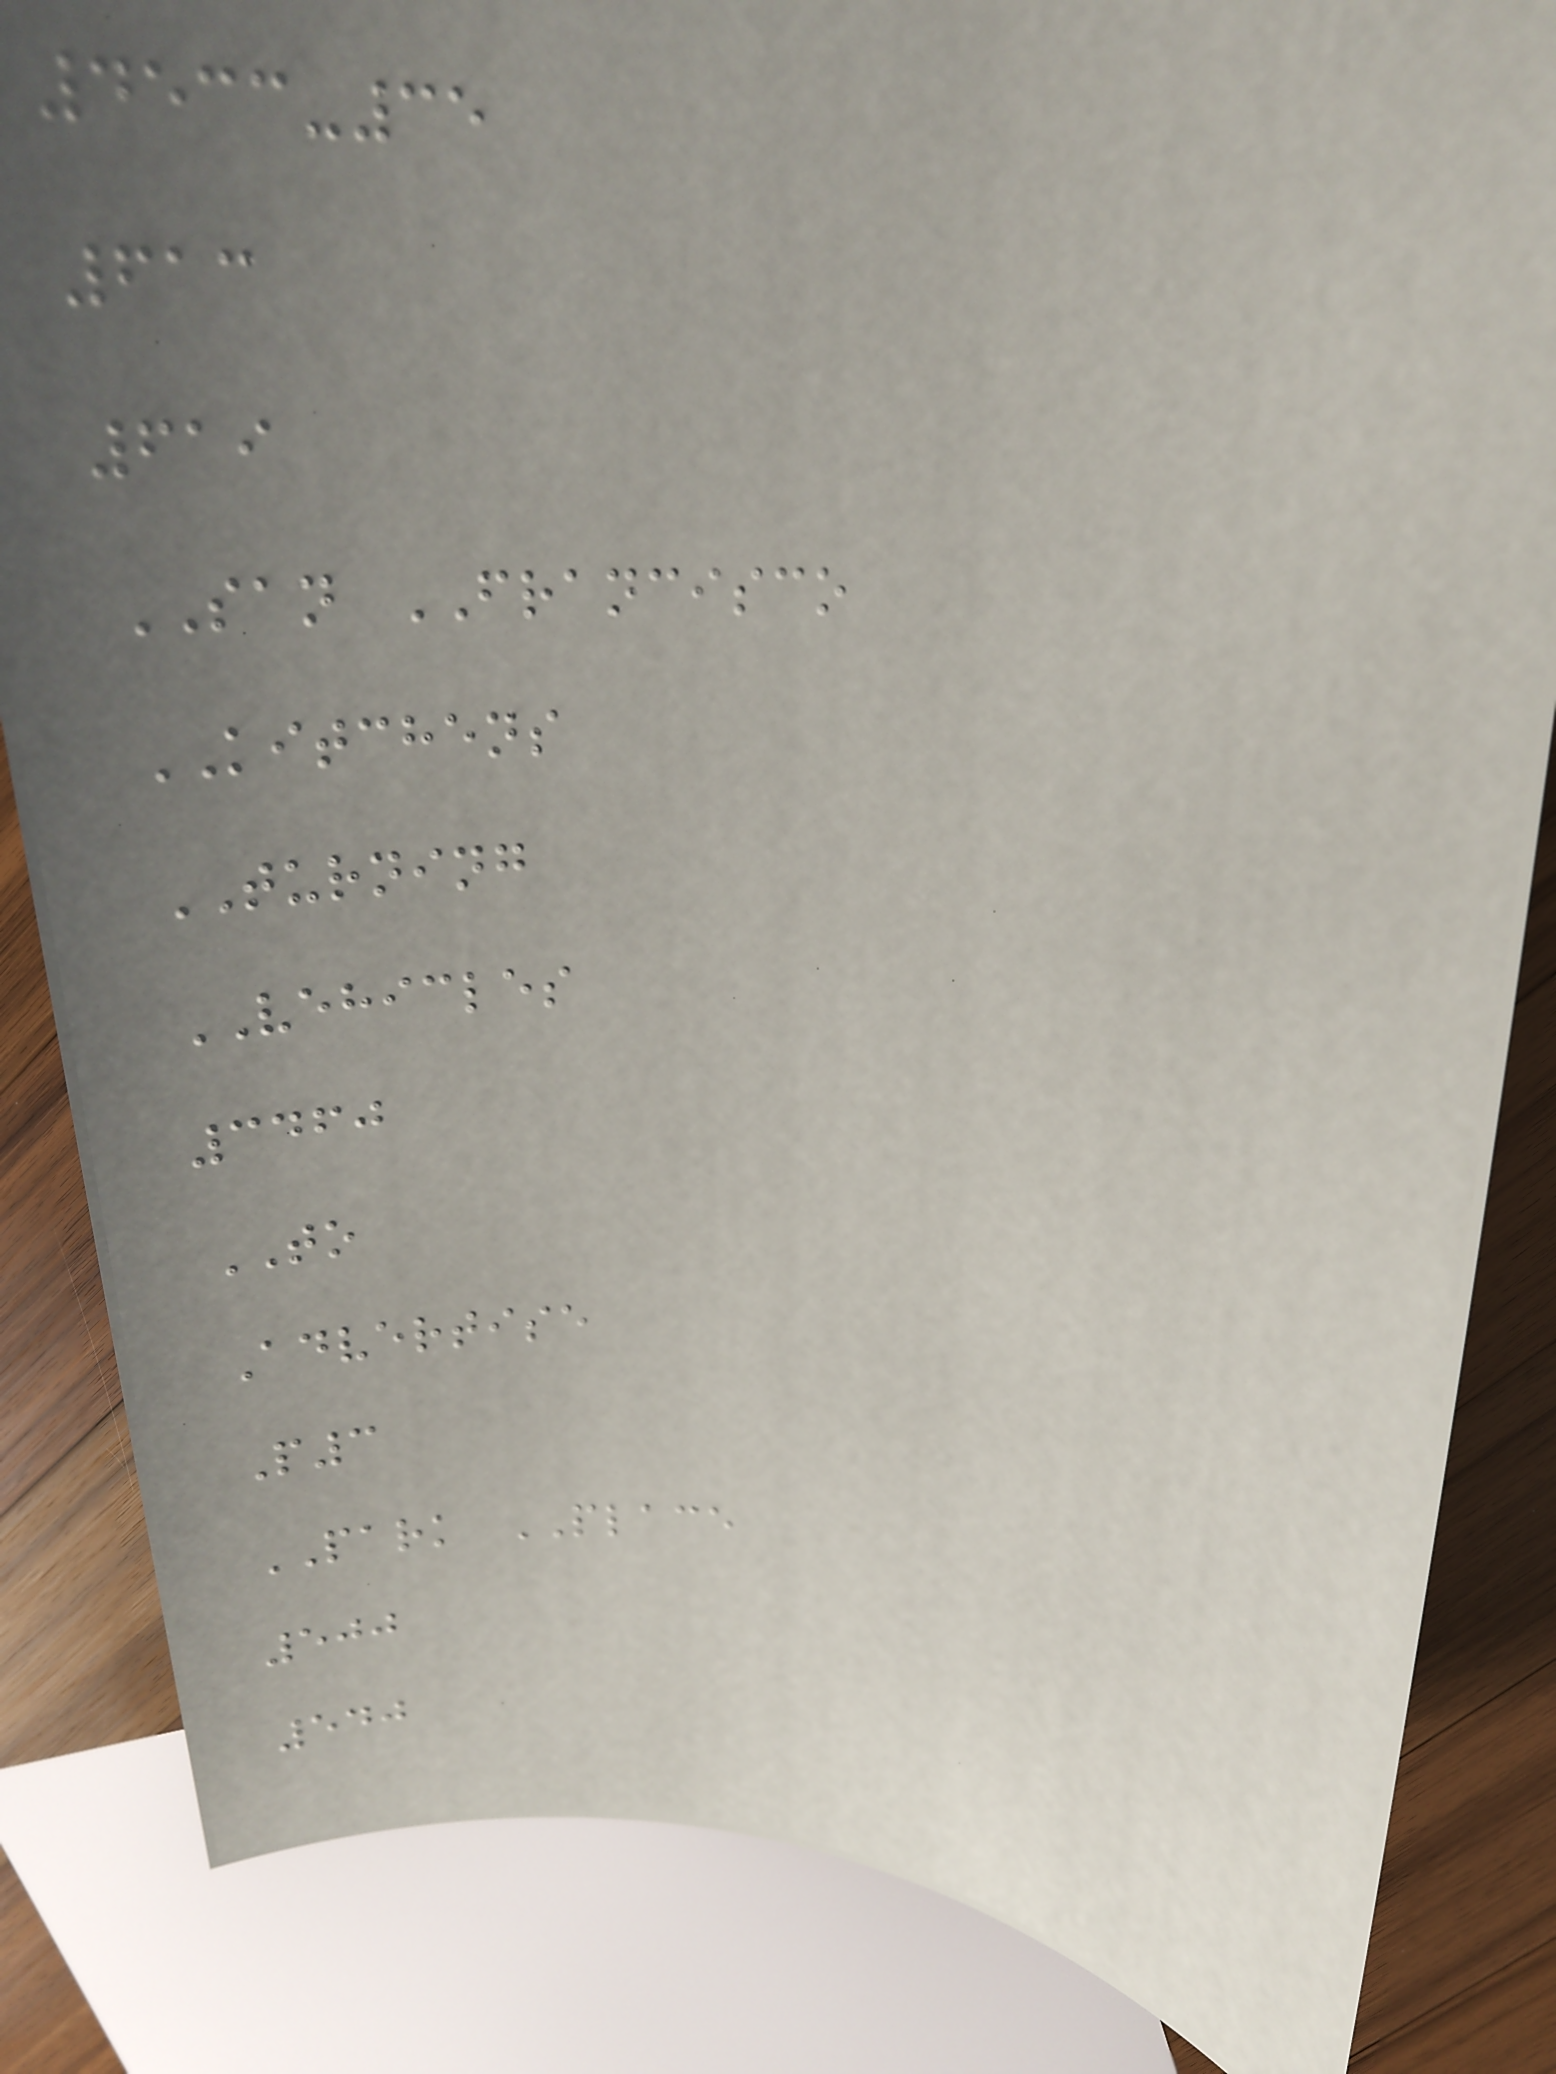4533-35
613
619
SAN FRANCISCO
KITCHENS
TURNING
VEHICLES
3460
TO
Advertise
P3
PARK PLACE
500
540
